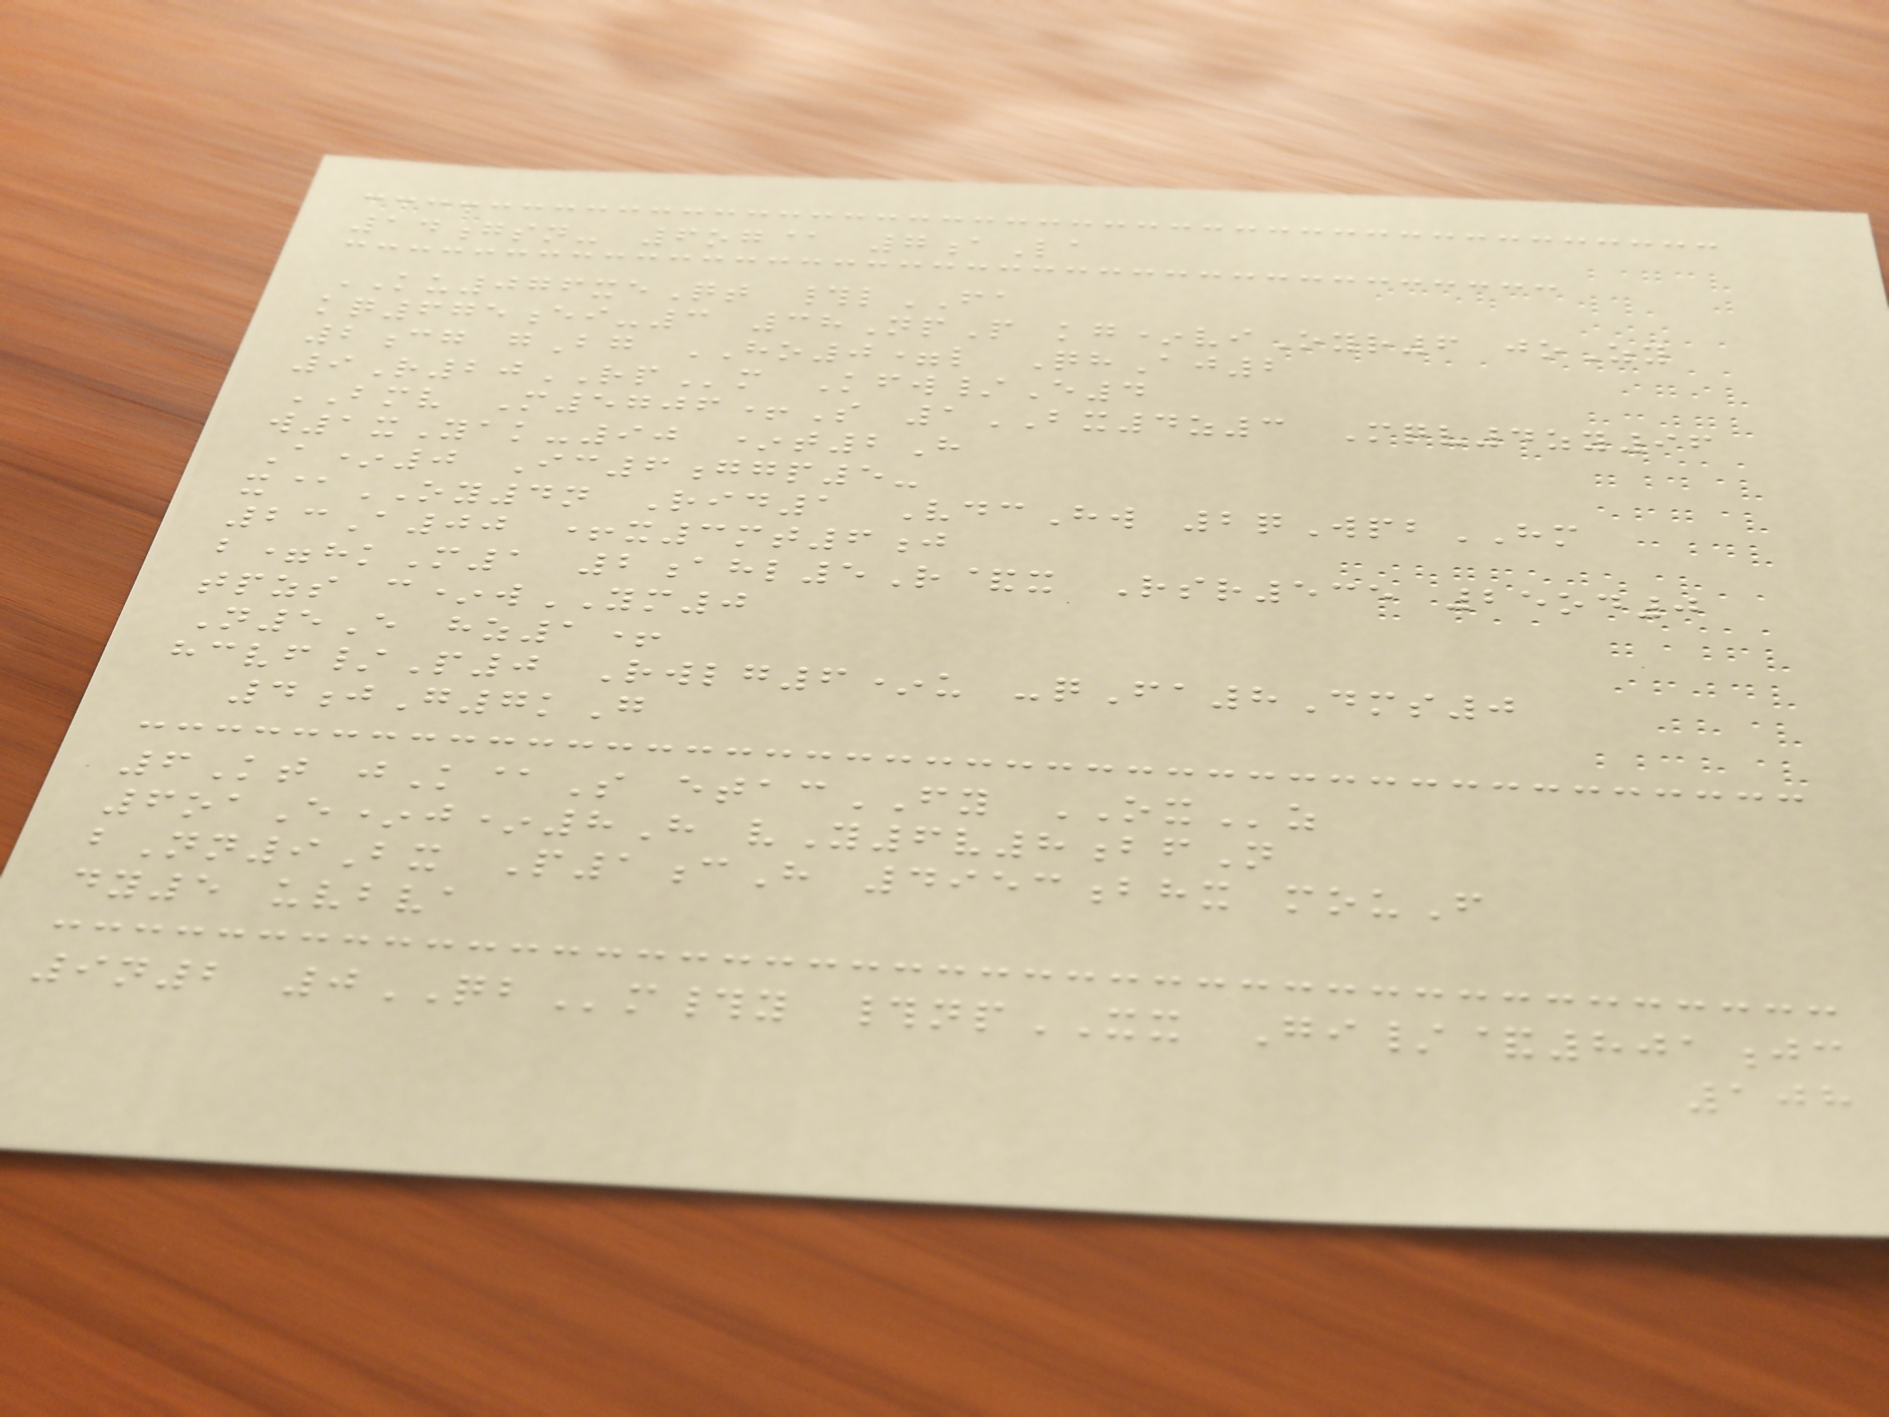14gsn- 6og@ 7aLa
KU076xeQt #lFA
kq675ei-3 38NpP kg*viOyr6 joZy
2cg gBg HO0=l QhAj2
9R20RPm Kfw/E4
BMV M5706+S 1BX4z3 Mqv4zy96
w1xYak-90 *t2H
A*0 Ic6ggp5-
x@OY4n Rid1 VdcHw 2qWpbHM
23A00 +x3mt6j
b=hkM1 2ahl5R&x Rsr535 25od0
tpzs c*wYM0
N5E hz1+
hcvf/P0 Rwlg6*u -qFa8Dms0
4jG7kG
6Kt jK@S etacFY OXz
6oaE*j*8H vY6v8bfN
bNn9Bx P1cH 4953bhx mouF
dy5 uvbva
9n2 0QBm#y #npXX Gi/&801jc
108
